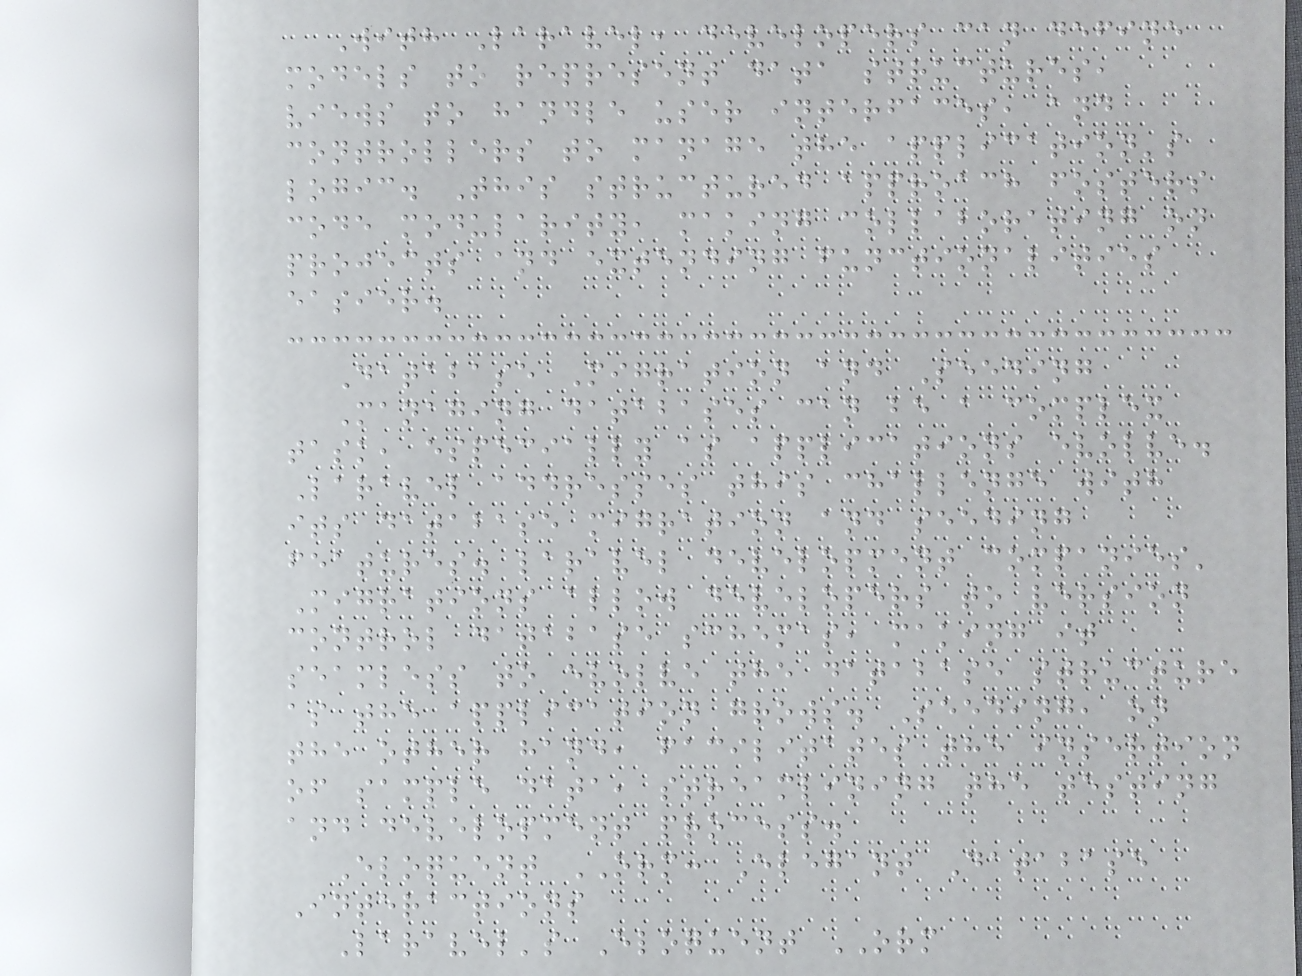With Laravel, developers can define
models to represent data structures,
views to handle user interfaces, and
controllers to manage the application's
logic. This structured approach fosters
code modularity, making collaborating on
projects and extending functionalities
easier.
Database Migration and Seeding
Managing databases can be a complex
task, especially as applications evolve.
Laravel addresses this challenge with
its database migration and seeding
features. laravel development companies'
Migrations allow developers to version
control database schemas, making it
seamless to evolve the database structure
as the application grows. Seeding, on
the other hand, facilitates the insertion
of sample data, streamlining the testing
and development process.
Eloquent ORM: Elegant Database
Interactions
Laravel's Eloquent ORM
